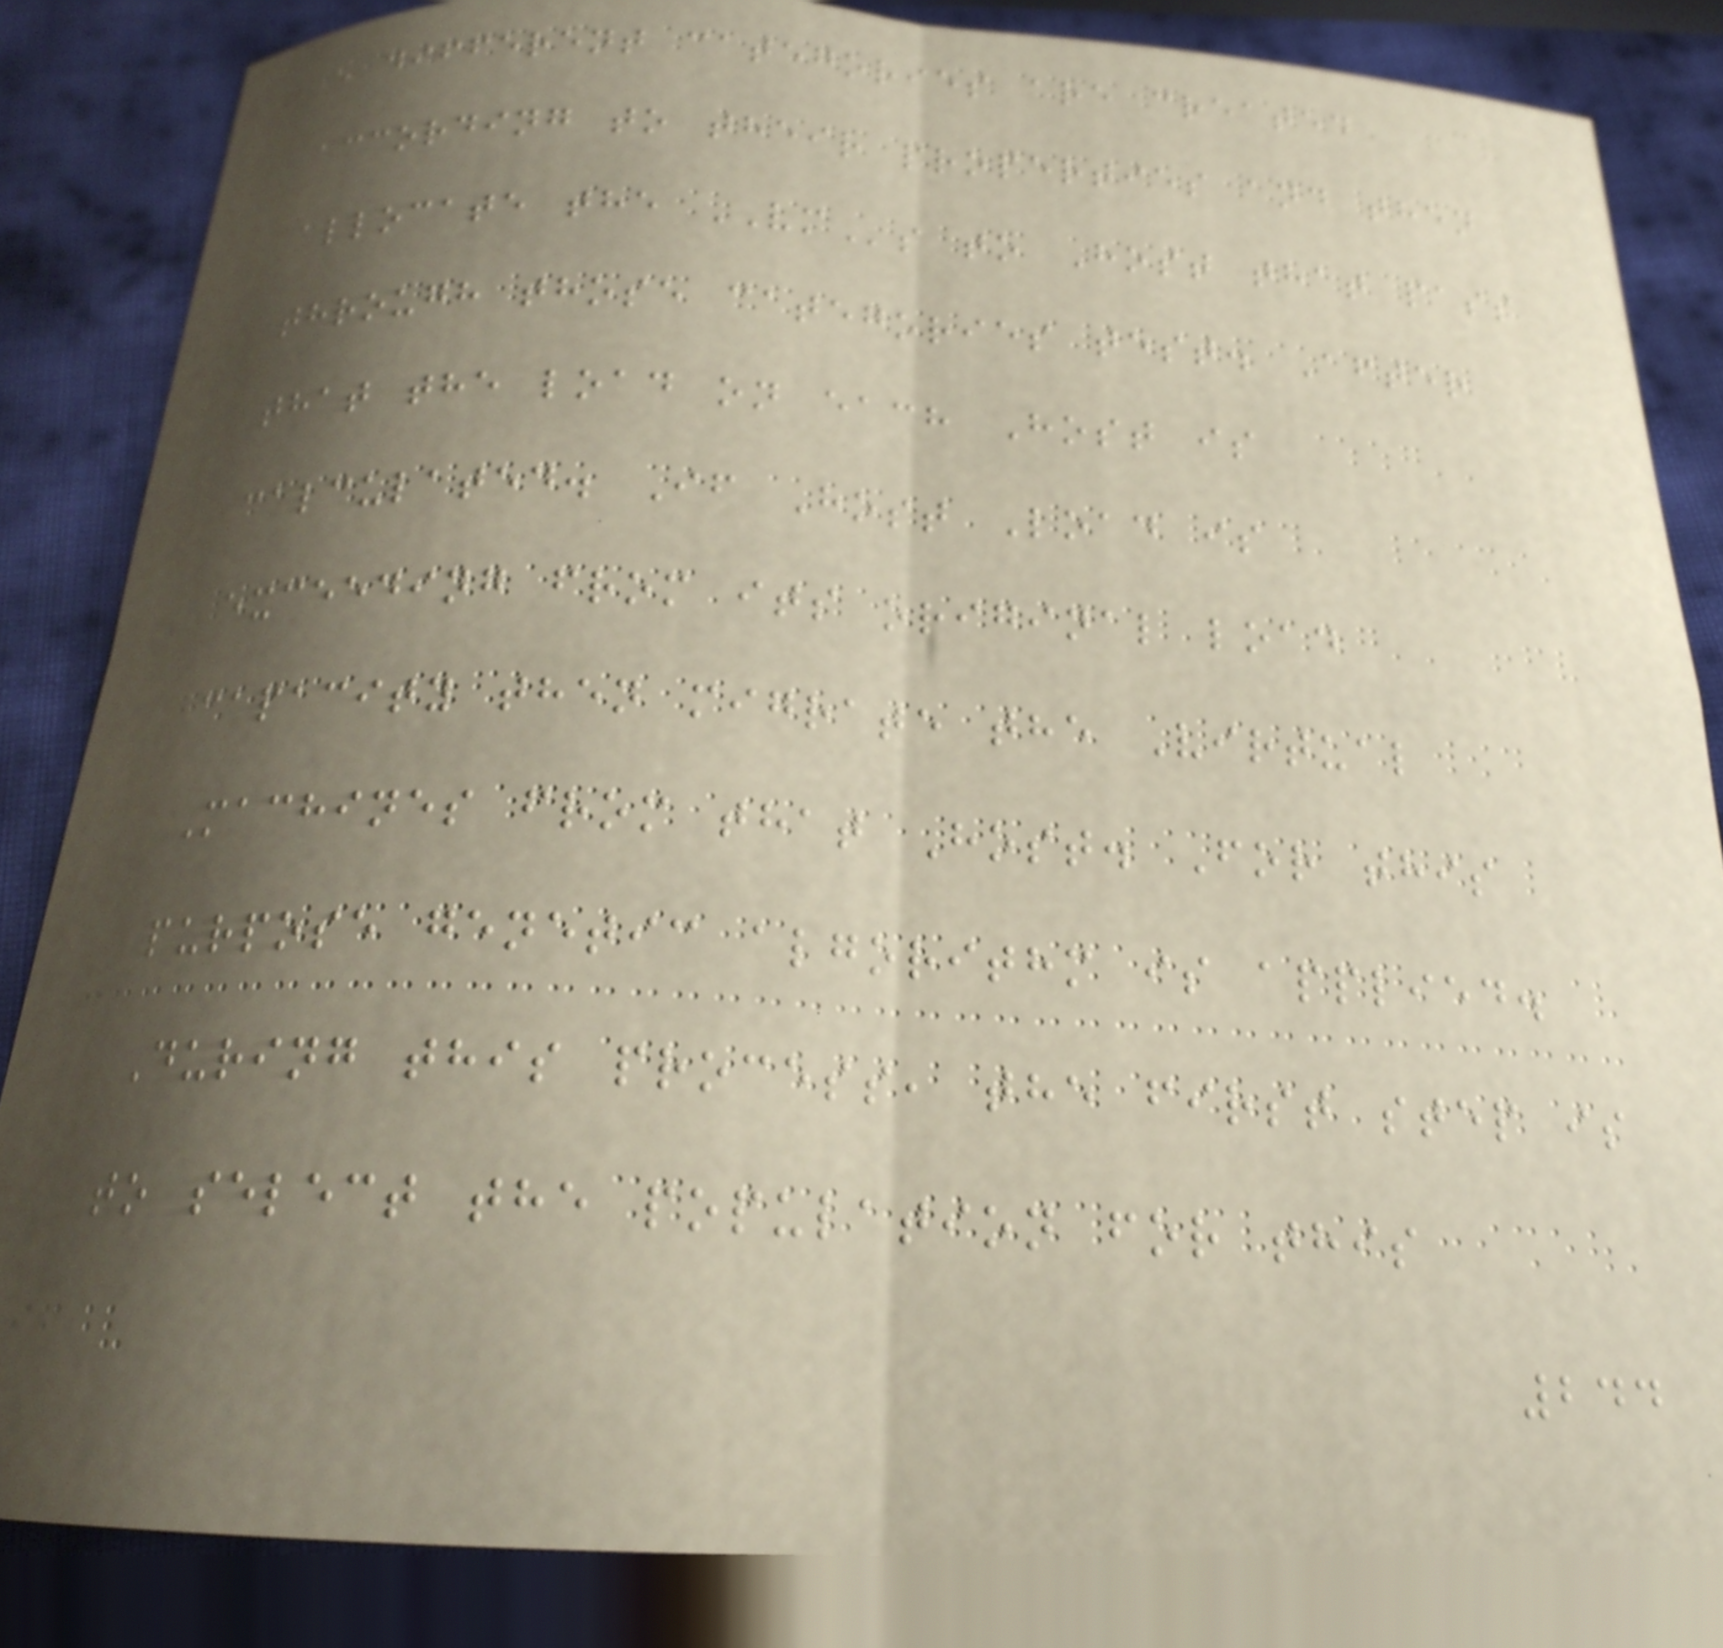the different categories are created
according to their properties and then
allocate the VMs to Host that pass
through those categories test. After
that the load on each Host is
calculated. If Host Load is
exceeding from its original load
capacity then migrate the Virtual
Machines from that Host. For this
purpose genetic algorithm is applied.
During this process, the first step is
to select the population for this
244
